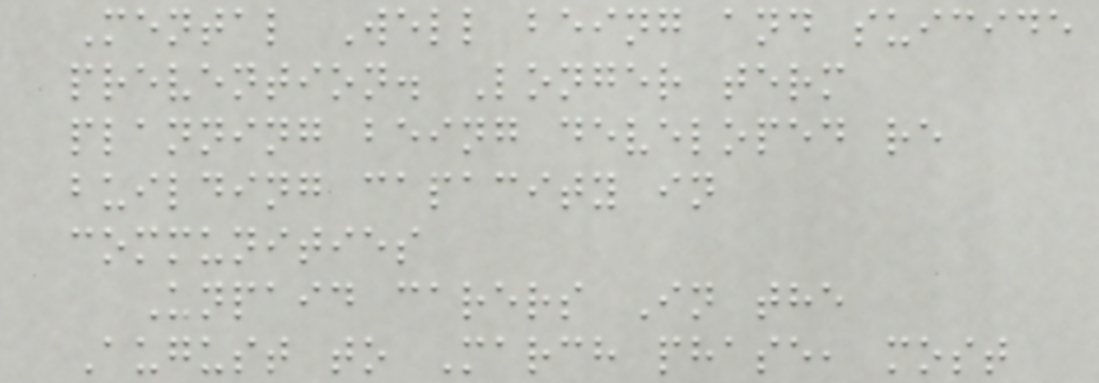Mental Well being and suicide
prevention. Longer term
planning being developed re
building capacity in
communities
Unpaid carers In the
August to March phase, most
